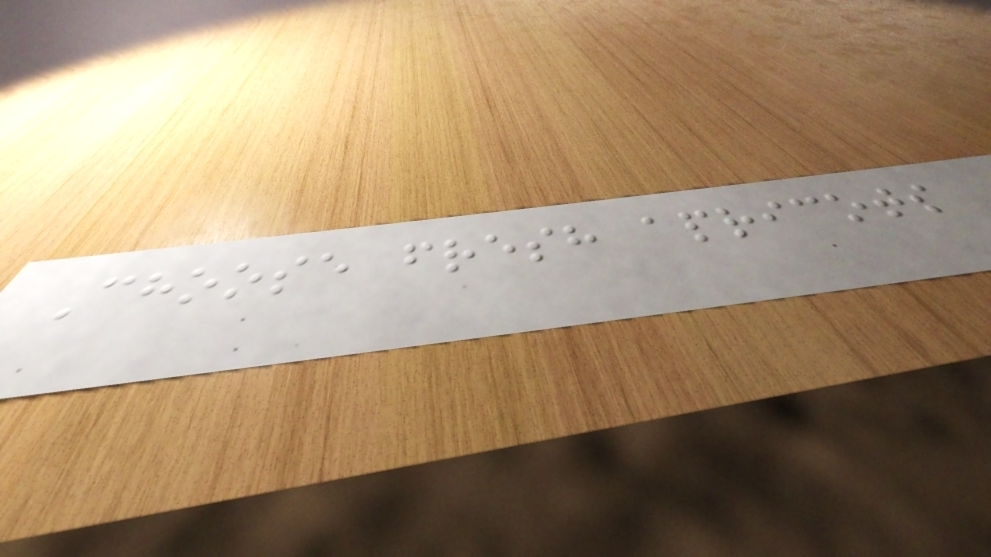Choose fresh apricots
